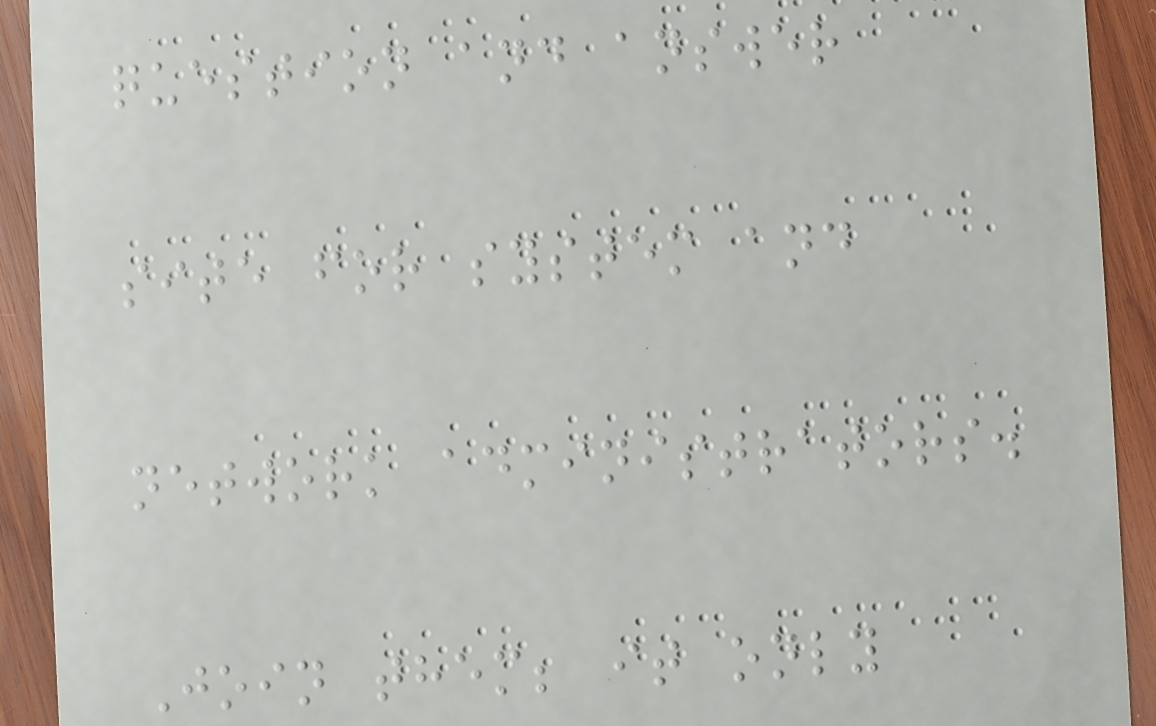question and answer
site for system and
network administrators.
Join them; it only
